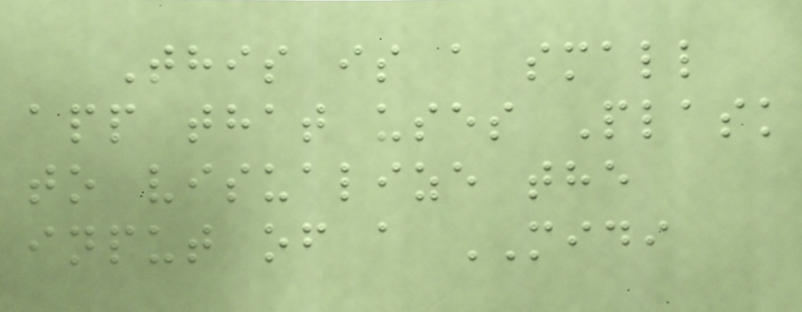This is a small
app that uses Plask
to visualize the
input of a MIDI
